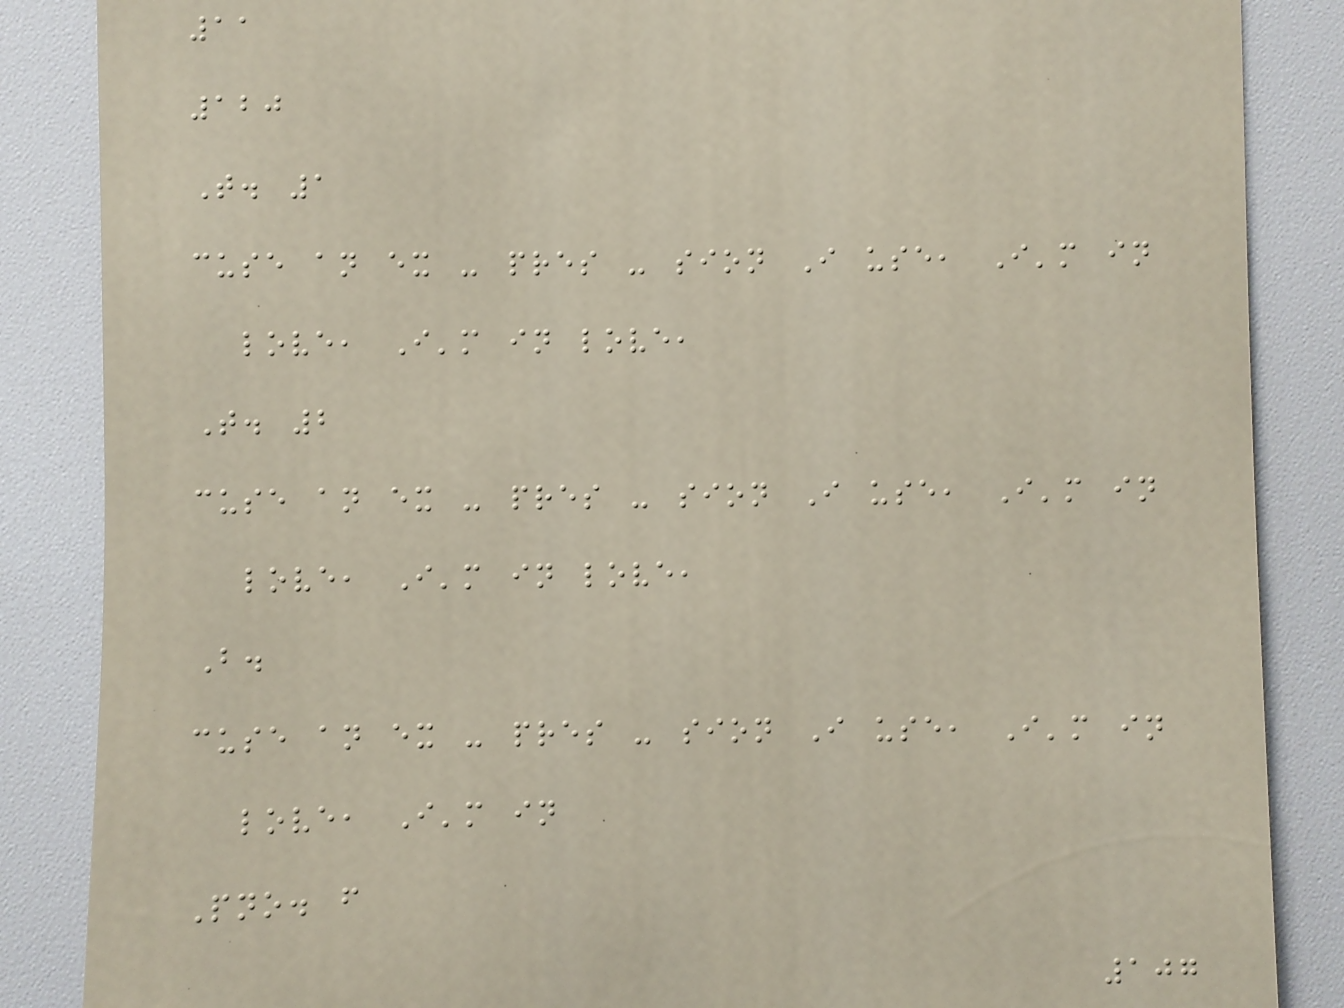11
120
T. 1
cuse an ex - pres - sion I use, I'm in
love, I'm in love,
T. 2
cuse an ex - pres - sion I use, I'm in
love, I'm in love,
B.
cuse an ex - pres - sion I use, I'm in
love, I'm in
Pno. f
107
